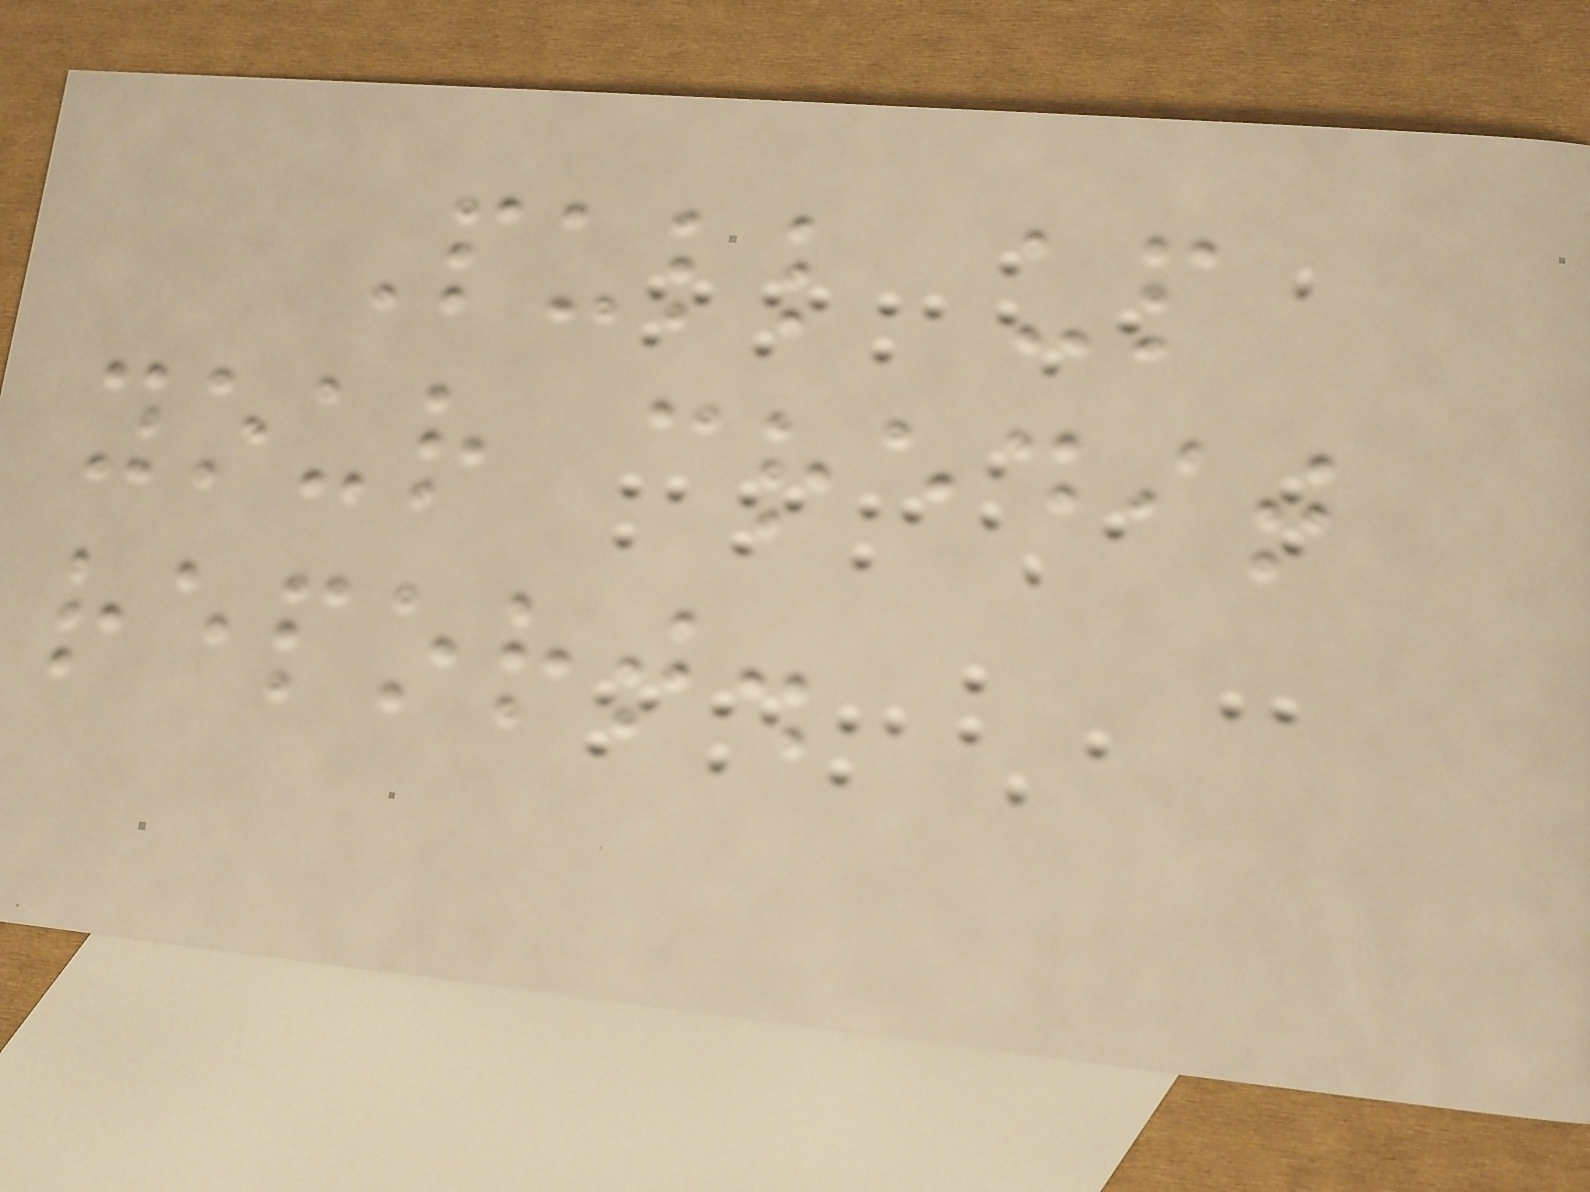Pull up
your credit
report.
